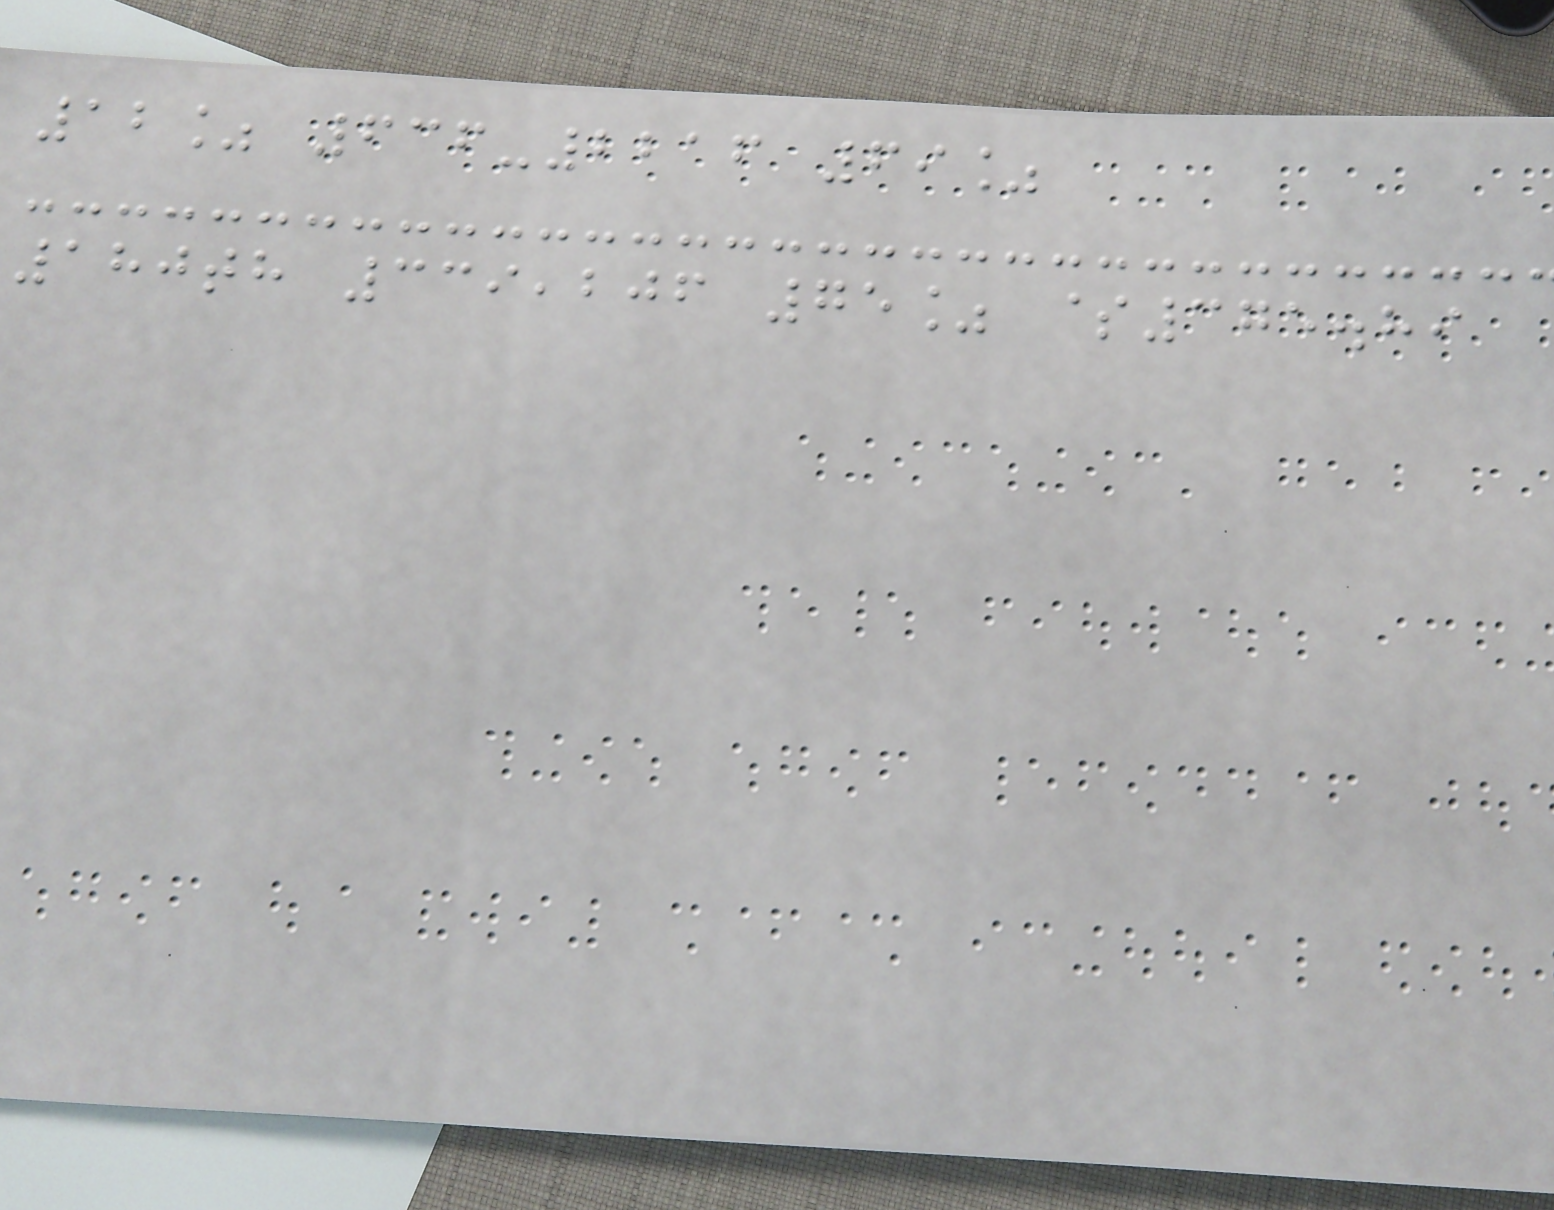12% 636-2216 69%
180th 339,206 75% $375.89
